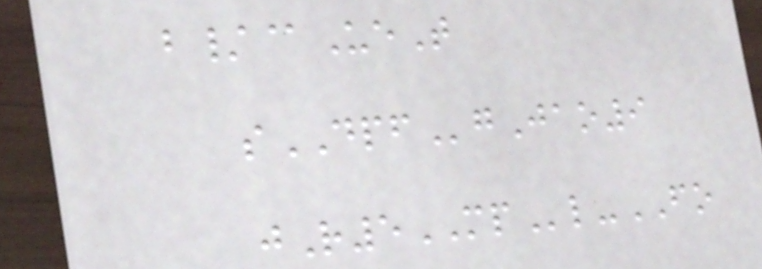b/@UeT
sDPFgJao9
jR5MPl-FO
